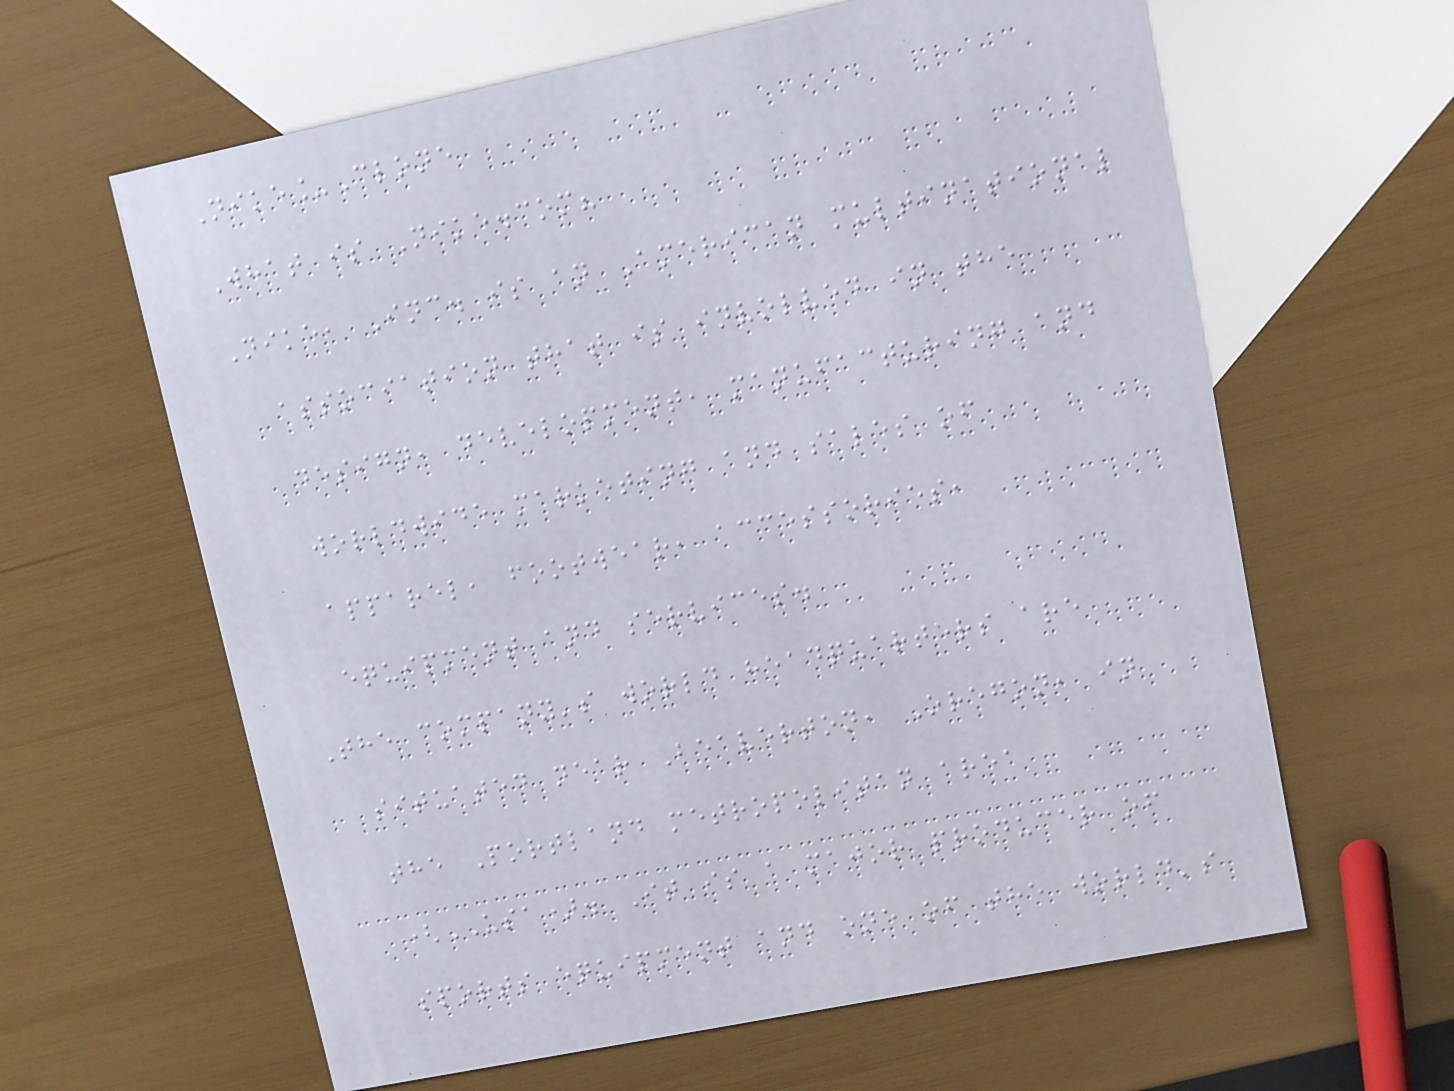Nike_Clone
What is Nike.com?
Nike, Inc. is an American multinational
association that is involved in the
design, development, manufacturing and
worldwide marketing and sales of
apparel, footwear, accessories,
equipment and services.
The company's world headquarters are
situated near Beaverton, Oregon, in
the Portland metropolitan area
(USA). It is a major producer of
sports equipment and one of the world's
